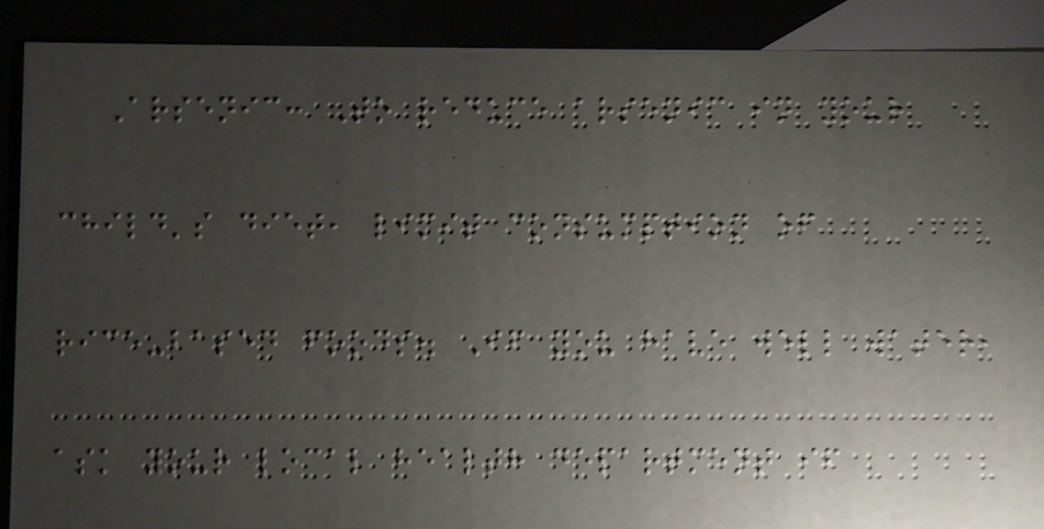Arsenic: To reduce arsenic in your
child's diet, limit consumption of
rice-based foods. If you have well water,
ask your local health department if
